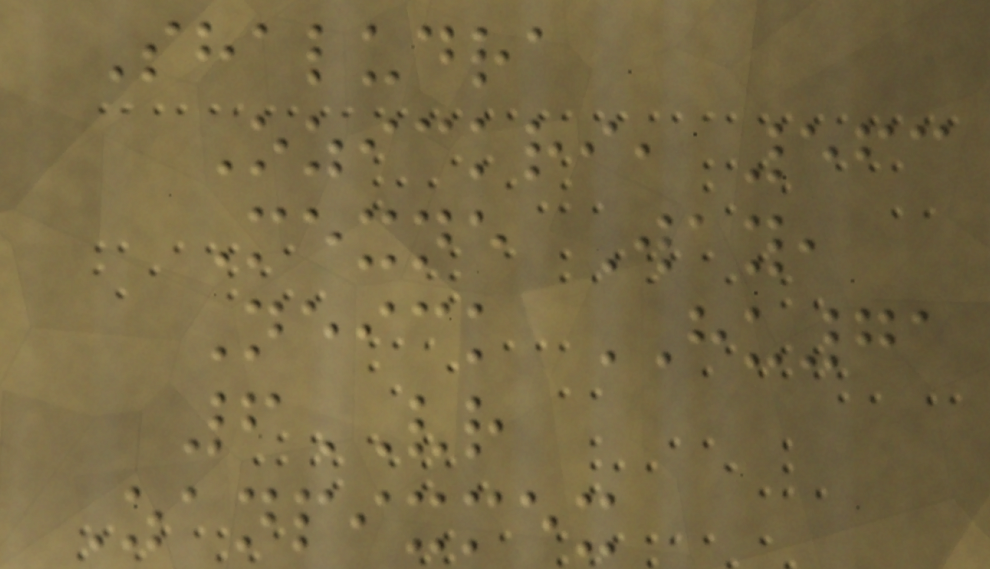Shaludra
Ozickri, 563
Mexne Way,
Neick HU71
6VR
Zanpixmex
